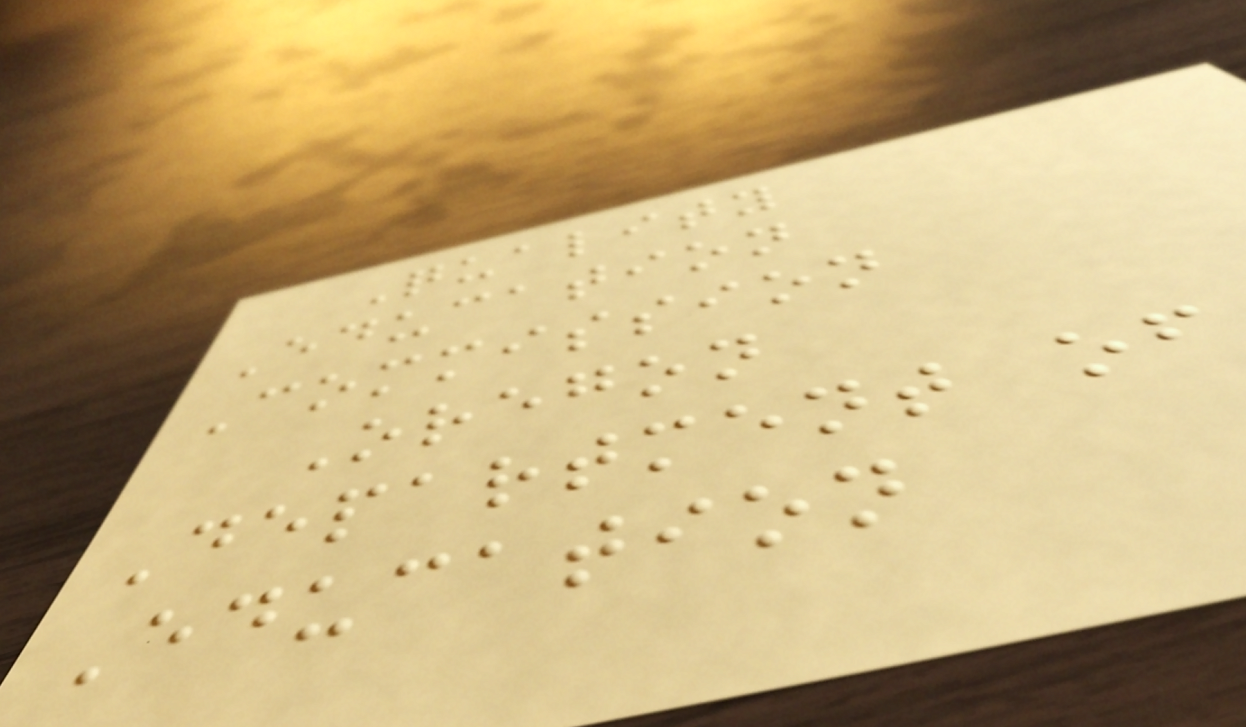Quality
Education
Commission
Oregon
Department of
Education
